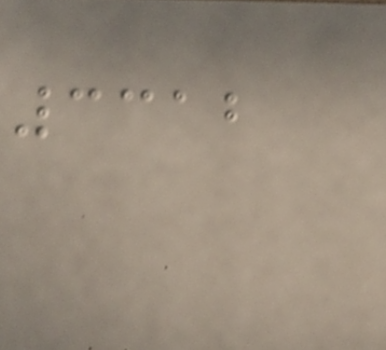3312
